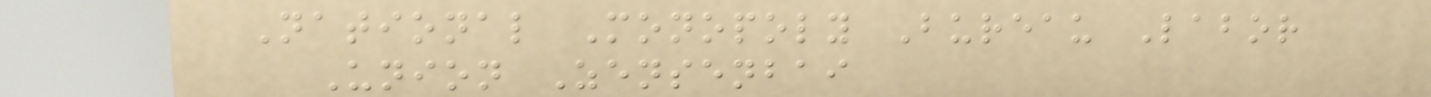National Monopoly Bureau Labor
Union Zensenbai
